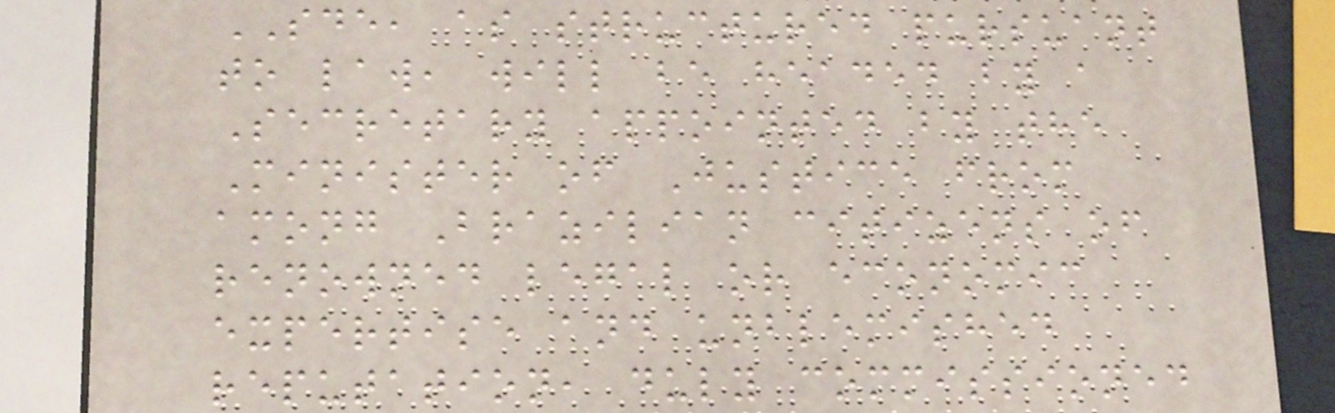SDE, as structured pursuant
to law, will be headed by a
Secretary appointed by the
Minister of Justice from
among Brazilian citizens of
renowned legal or economic
expertise and unblemished
reputation, duly commissioned
